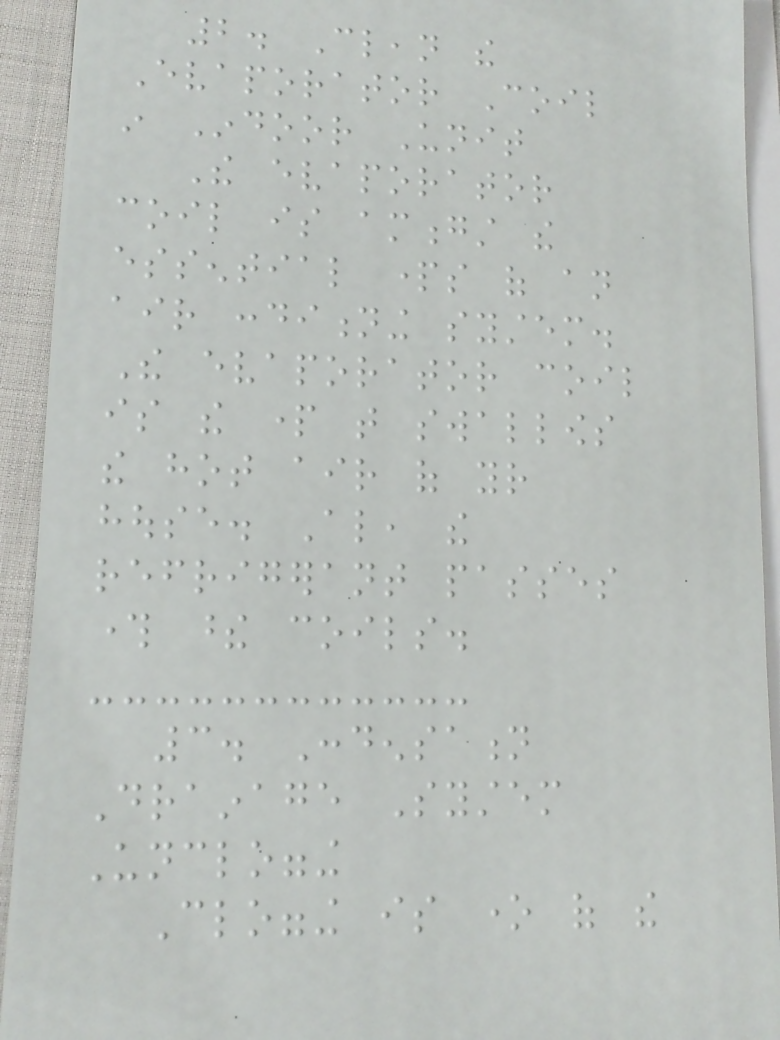2. Clean the
Evaporator Coil
in Indoor Unit
The evaporator
coil is amongst the
essential parts of an
air conditioning system.
The evaporator coil
is the part that swallows
the hot air of your
house. Also, the
refrigerant passes
through these coils.
3. Condensation
Drainage System
Unclogging
Clogging is one of the
